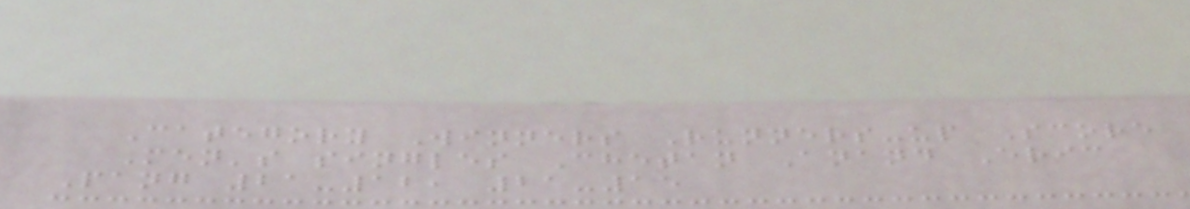Category Winners Runners-up Score
Men's singles Chetan Anand Eric
Pang 21-12, 21-15
